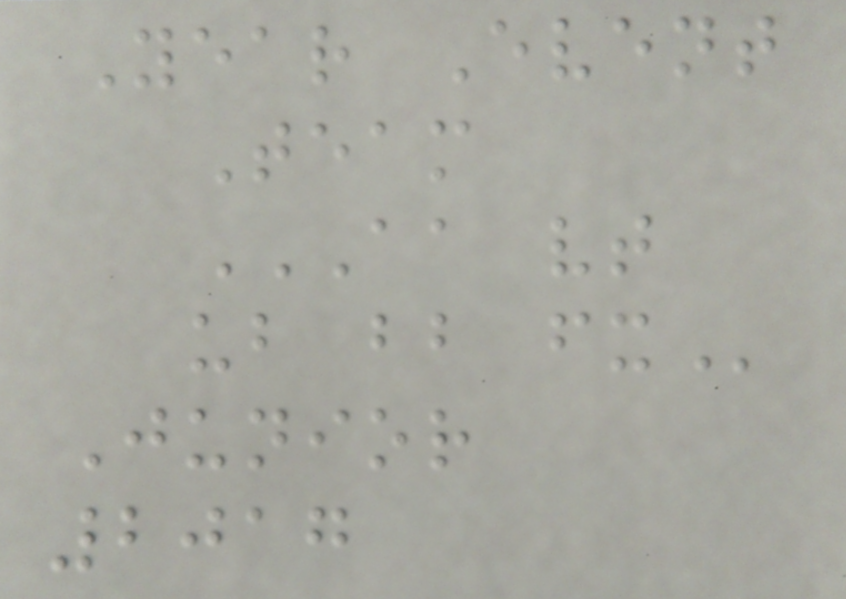Year Event
Team
AA VT
UB BB FX
Junior
2017
